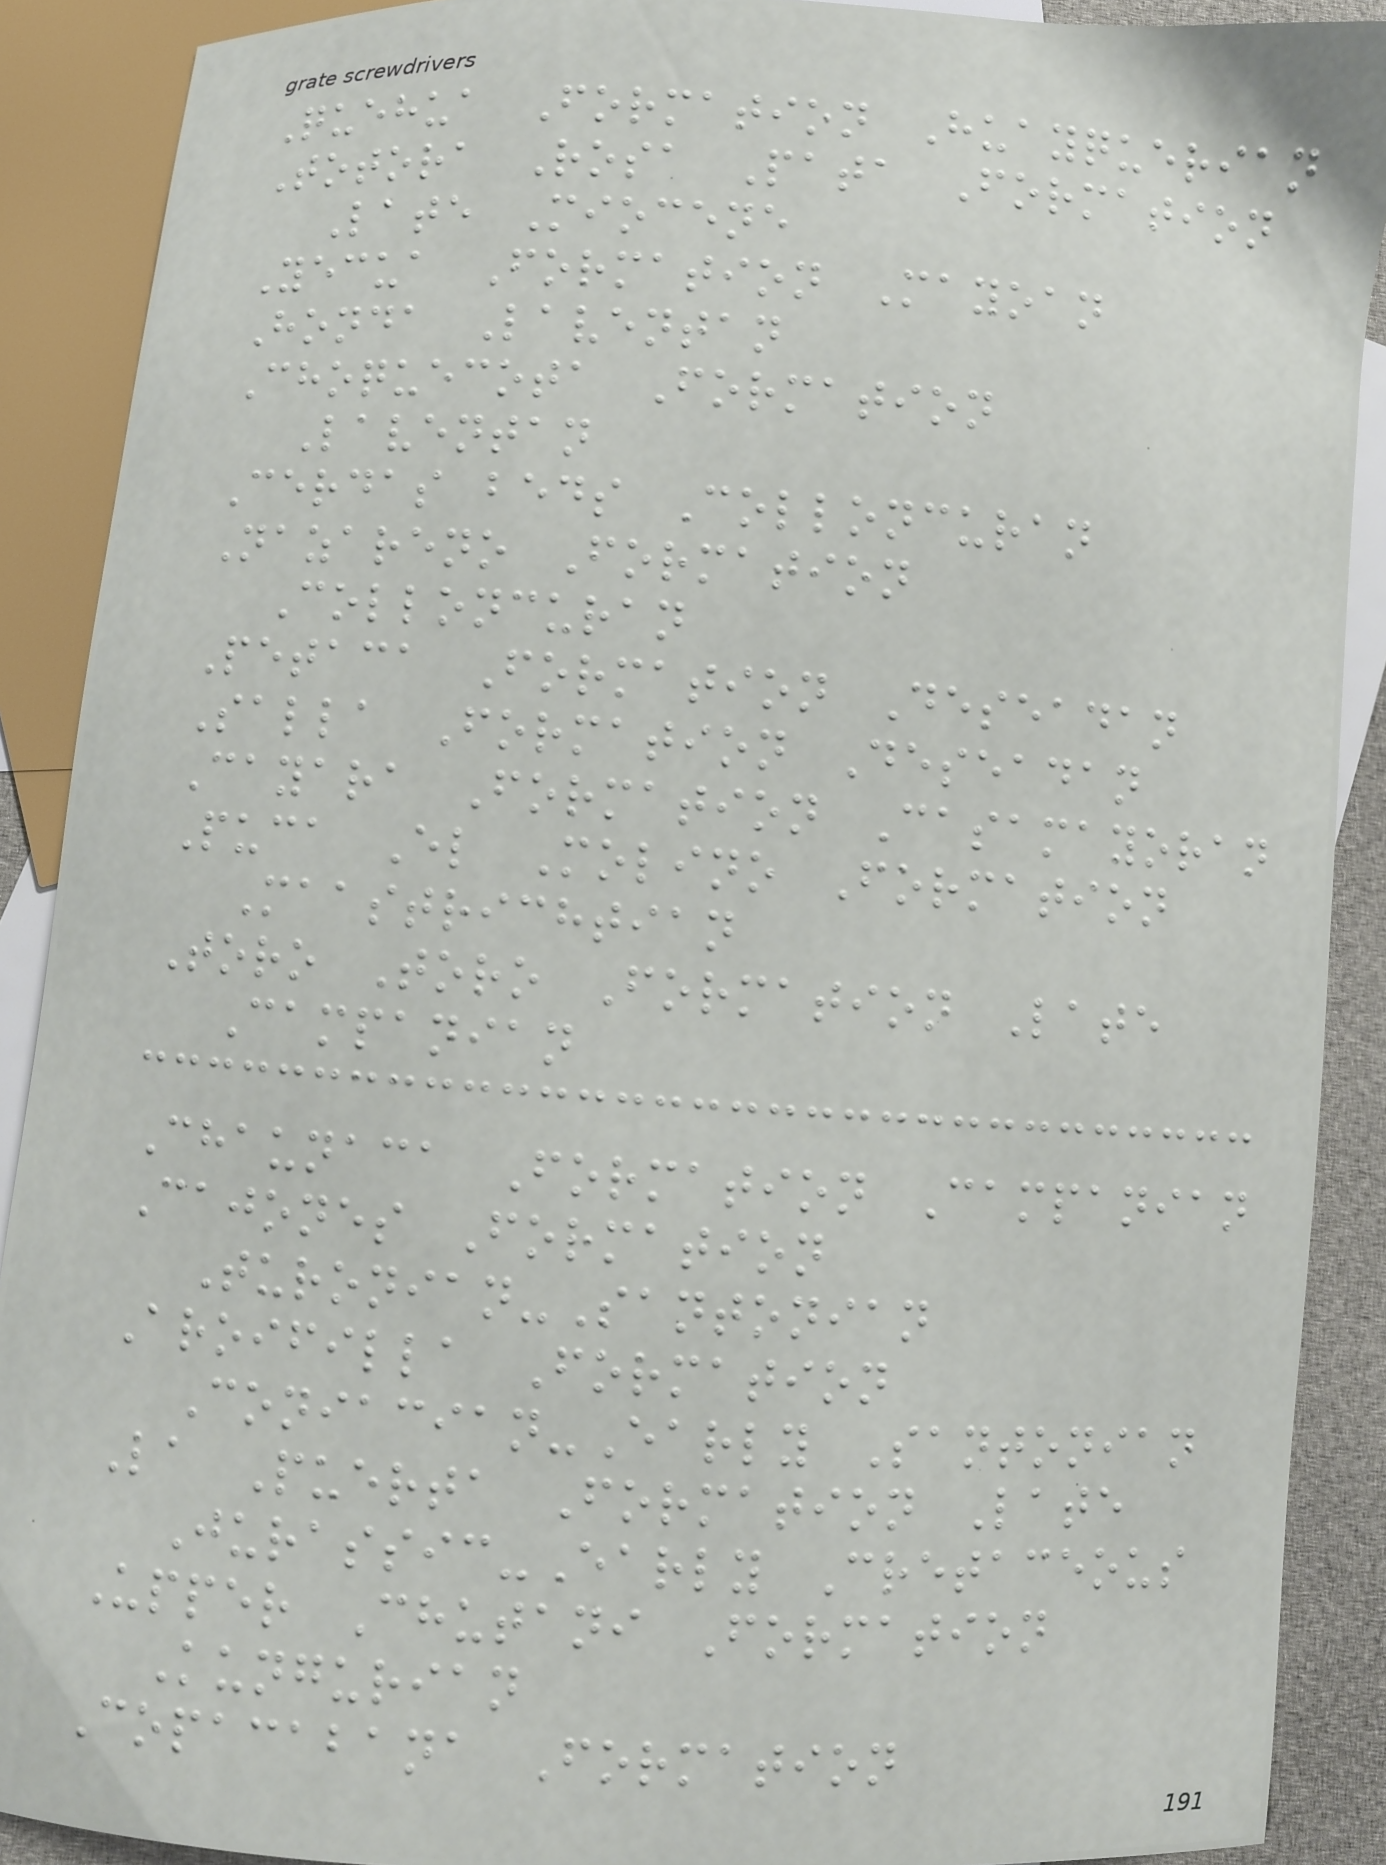Quehua Formation Huayquerian
Totora Rosa Pata Formation
Late Miocene
Yecua Formation Mayoan
Honda Laventan
Choquecota Formation
Laventan
Cerdas beds Colloncuran
Nazareno Formation
Colloncuran
Petaca Formation Deseadan
Salla Formation Deseadan
Cayara Formation Casamayoran
Puca El Molino Formation
Maastrichtian
Toro Toro Formation Late
Campanian
Chaunaca Formation Campanian
Cajones Formation
Turonian-Santonian
Aroifilla Formation
Coniacian-Early Santonian
La Puerta Formation Late
Jurassic-Early Cretaceous
Upper Chutani Formation
Kungurian
Copacabana Formation
